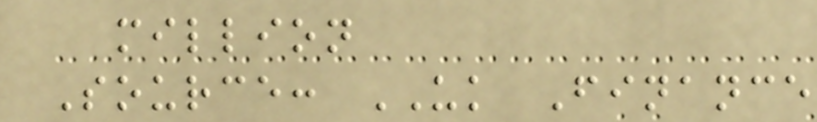million
Source: UK Finance
